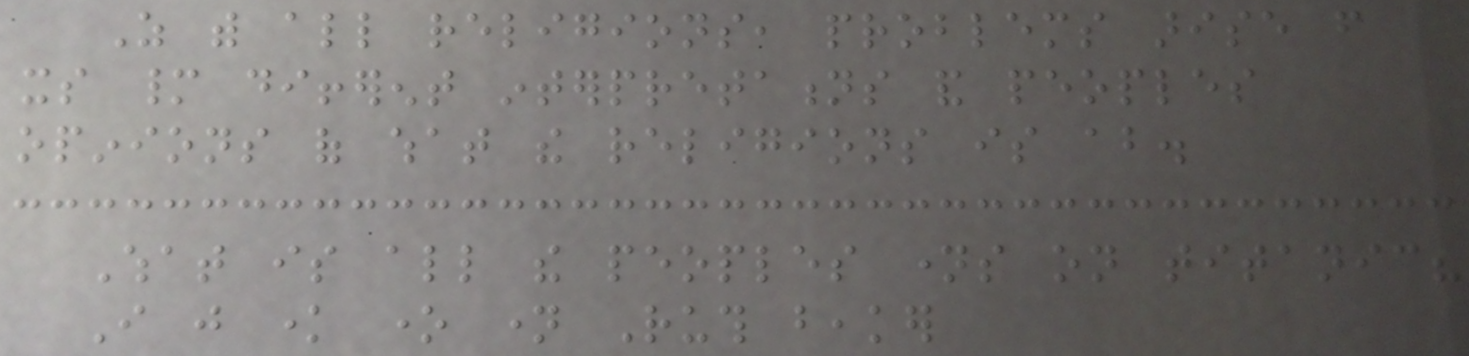As with all religions, problems arise from
its many different interpretations and peoples
opinions of what the religions is about.
What is all the peoples names on titanic?
I just know one name Ruth beaker
